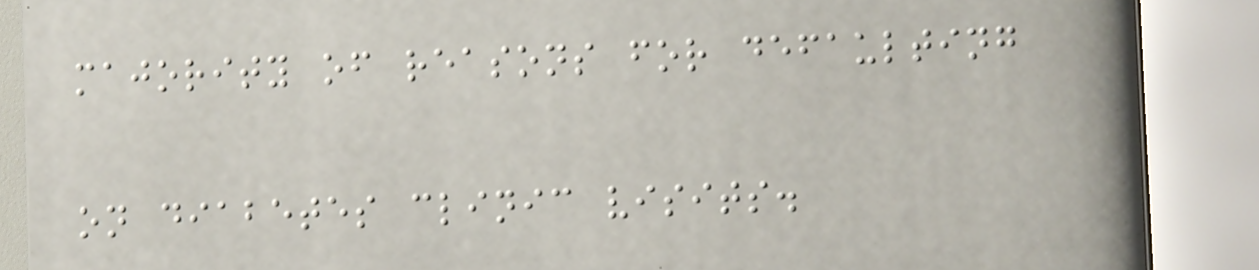majority of reasons for defaulting
on diabetes clinic visits.
